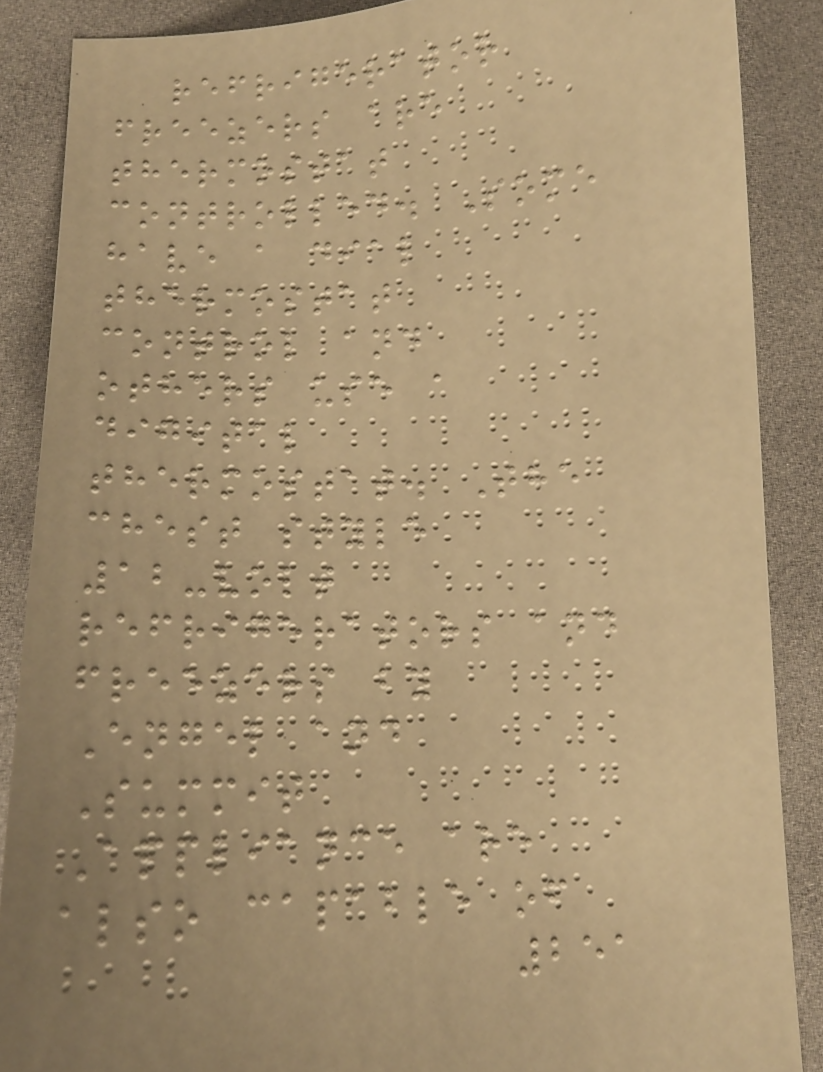refrigerator
freezers are
thermostat
controlled. Some
have a dial
thermostat
control and
others use a
digital
thermostat. The
chest style
12-volt
refrigerators and
freezers by
Engel and
Summit
Appliance are
also capable of
251
